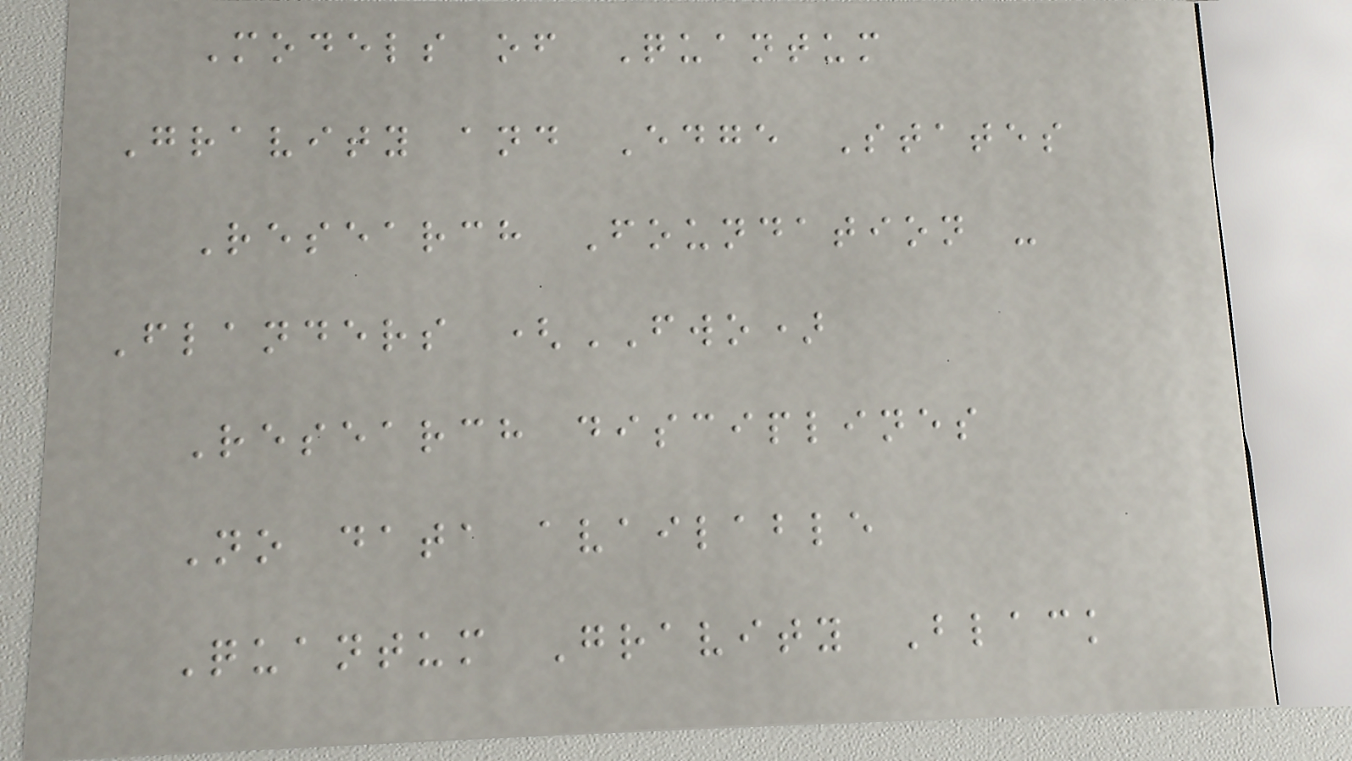Models of Quantum
Gravity and Edge States
Research Foundation -
Flanders (FWO)
Research disciplines
No data available
Quantum Gravity Black
